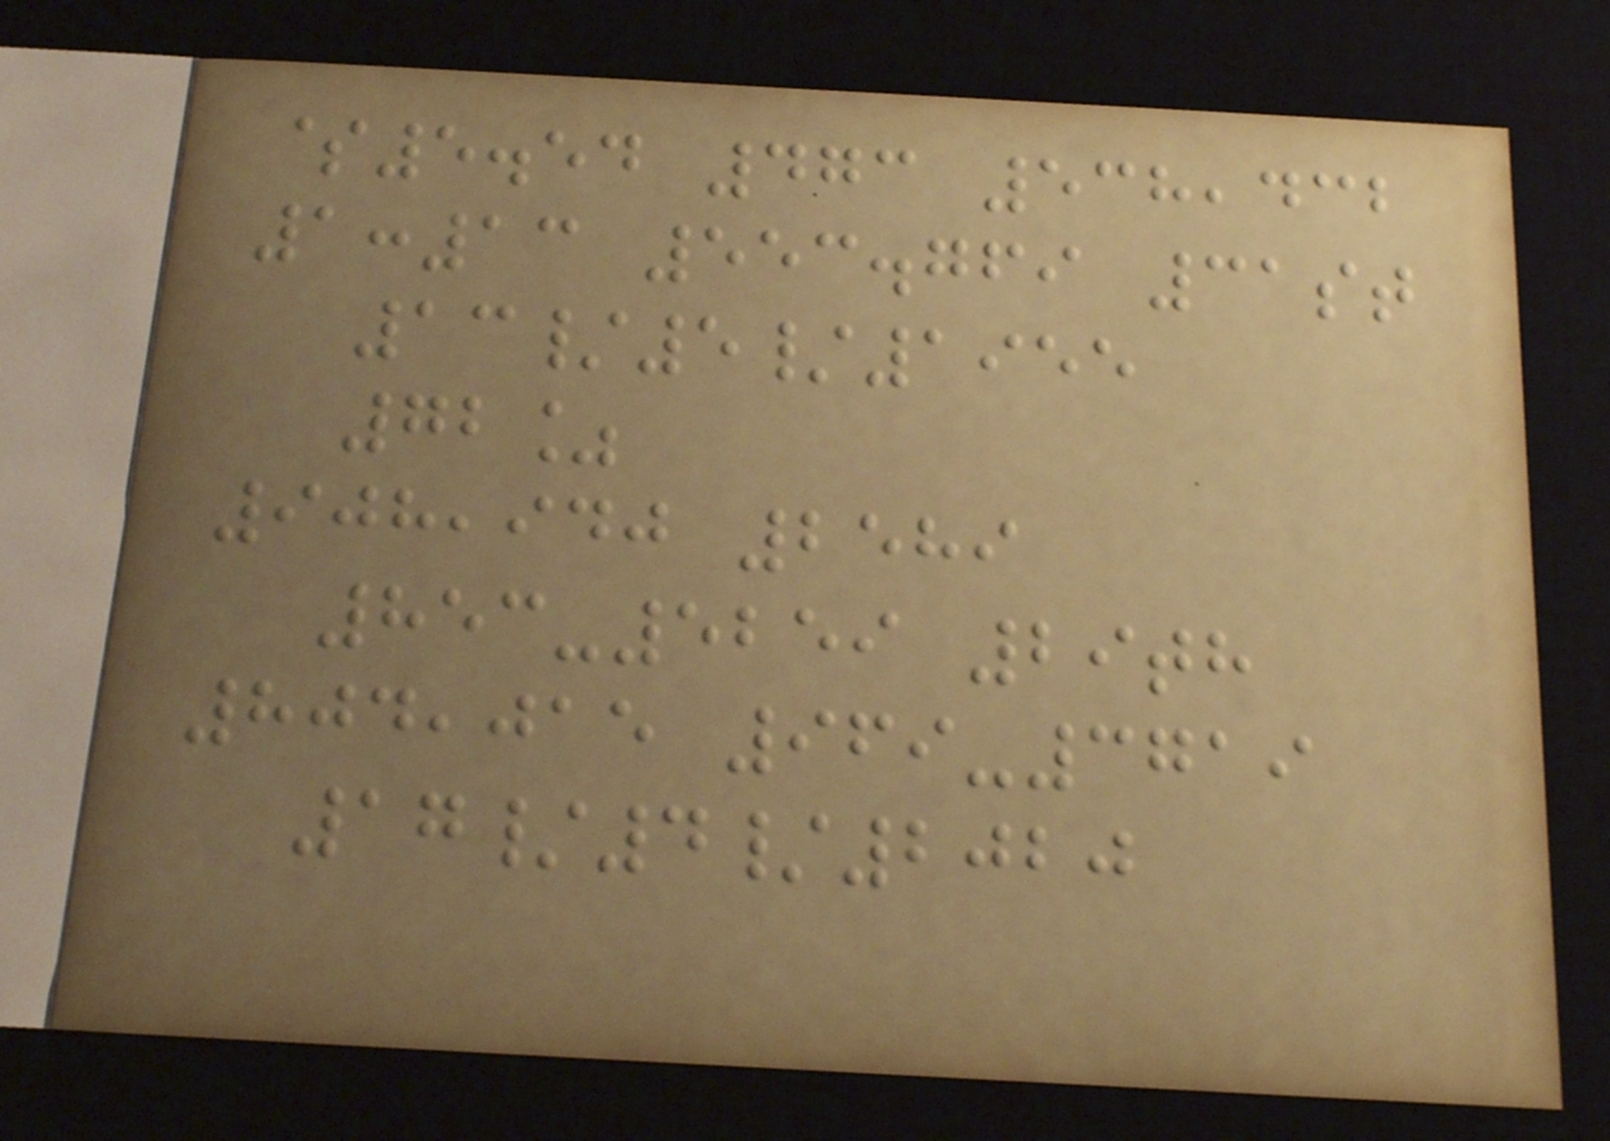$5.54 473 538,432
1:13 553.769 31st
13/5/1955
72%
908,940 2589
853-5259 29th
804,015 969-3719
17/4/2020
